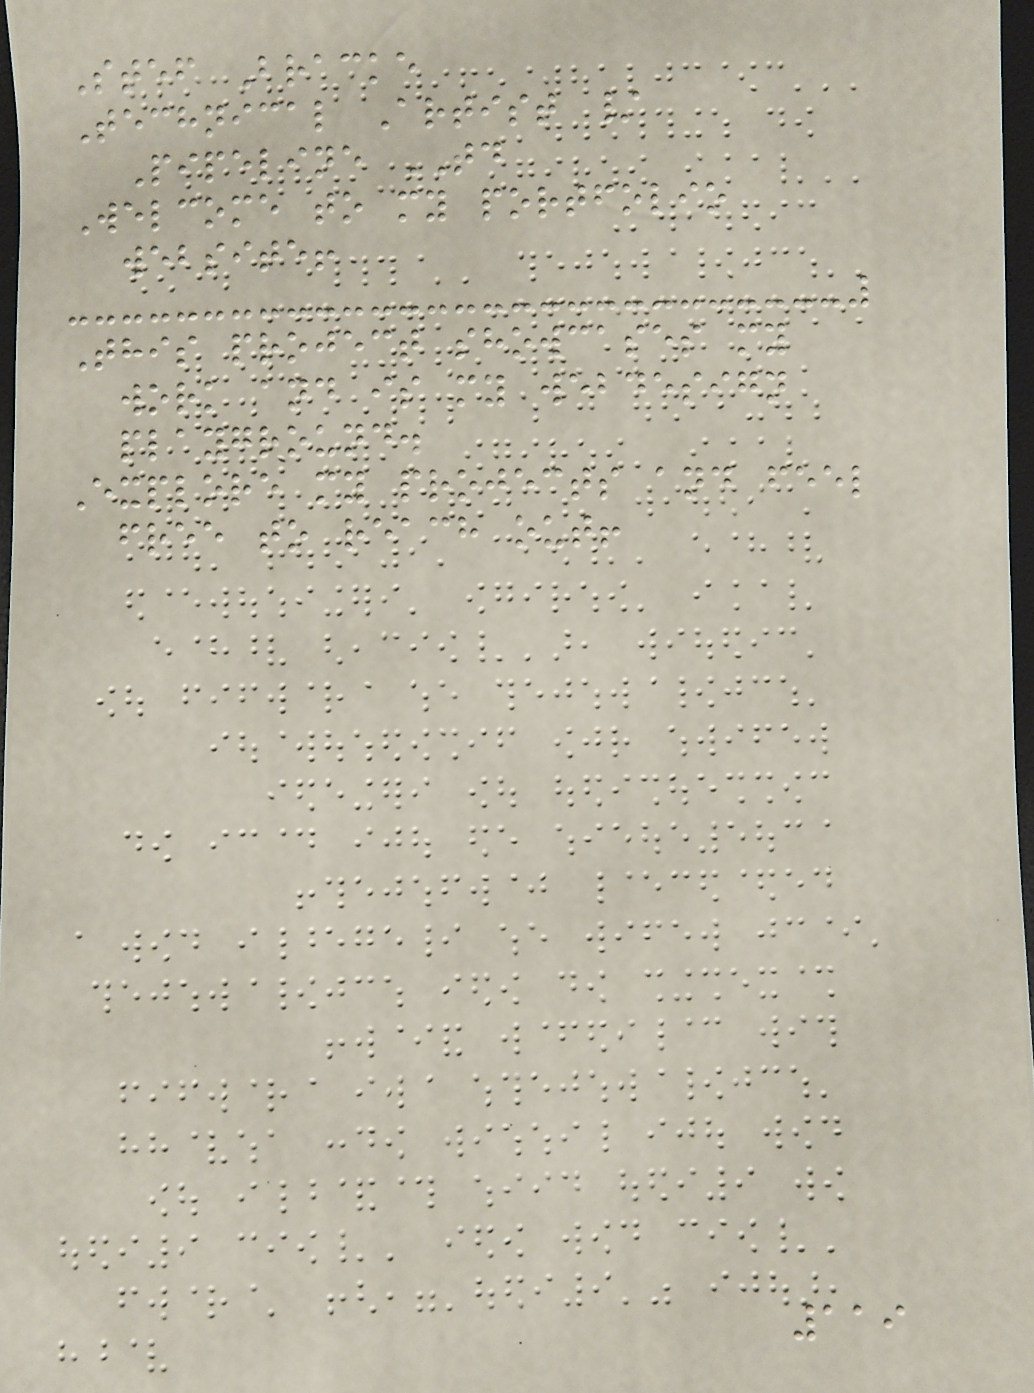Stef Bracke
Technical Artist /
Pipeline TD
Welcome to my portfolio
website!
This project showcases my
work and is my webdesign
playground.
Explore my projects and feel
free to reach out!
119
